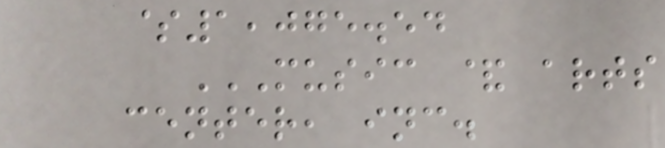$1,075.54
MUSIC & ARTS
CENTER, INC.
